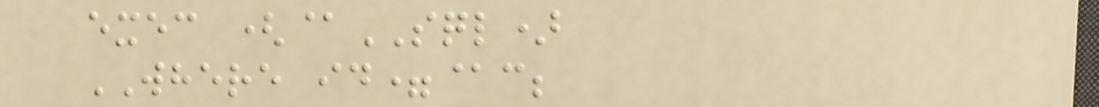exec (@SQL)
WHERE id=@c;
